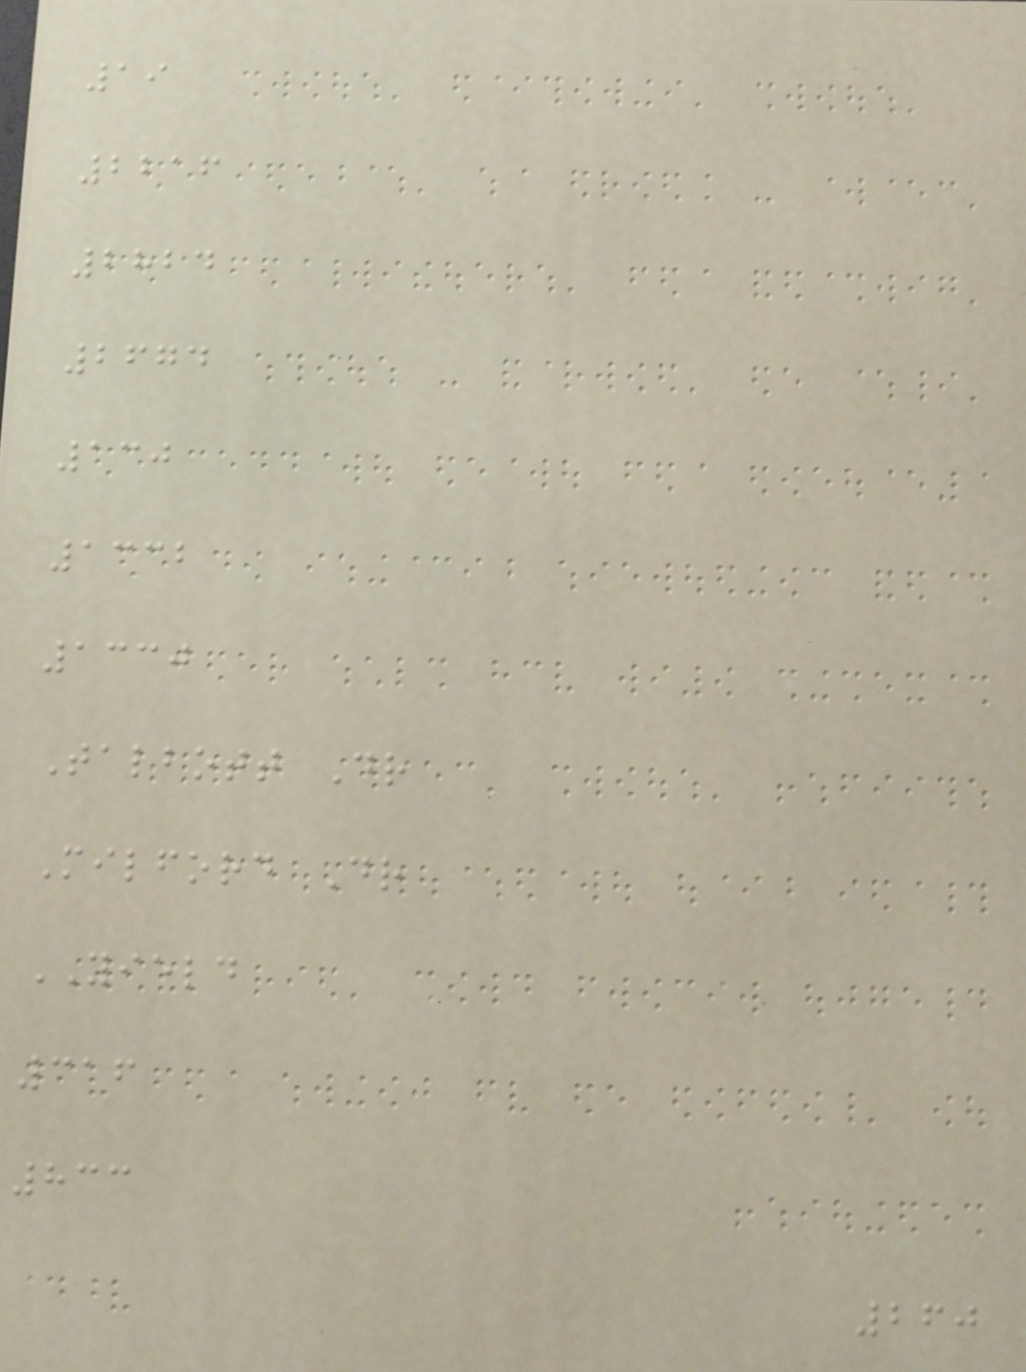19
2216
2824
2674
130
1332
1330
Talbott Dr
Milford Dr
YIELD
316
833
260
